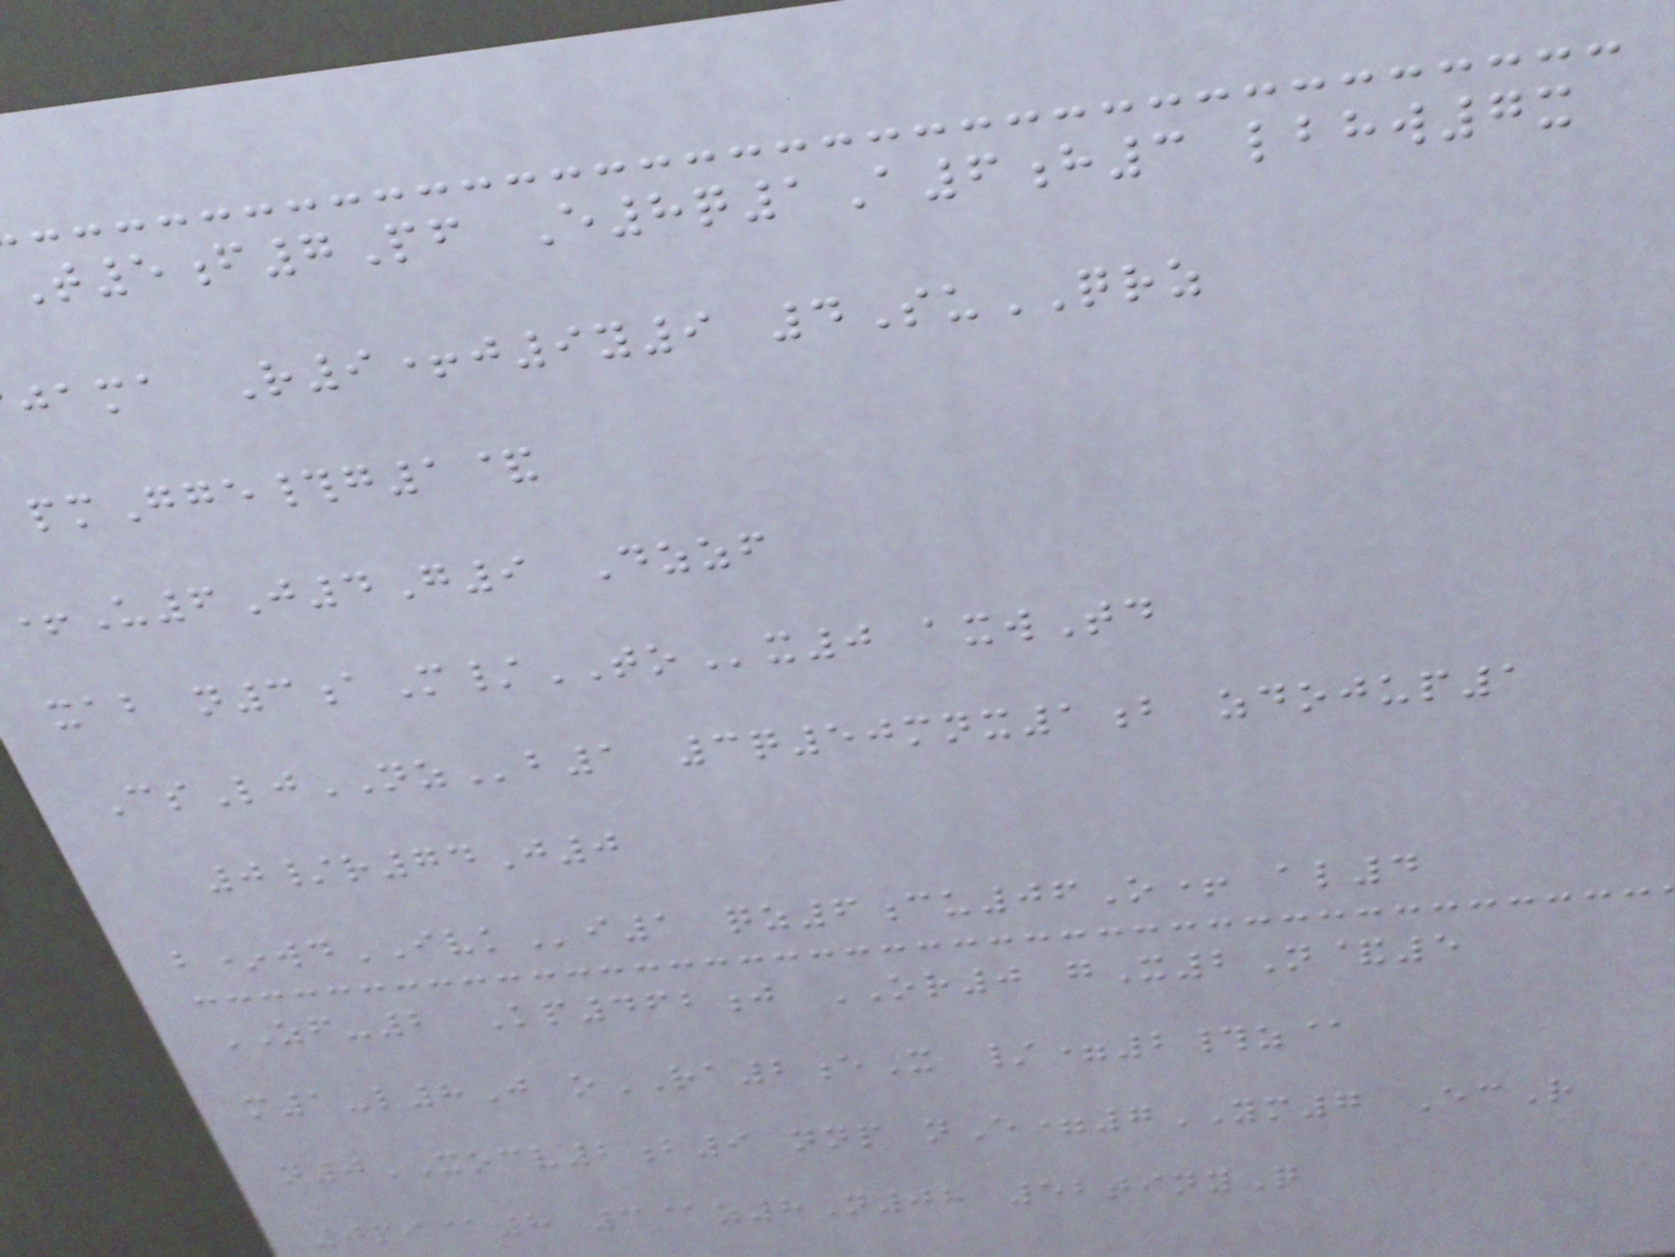T5f7Pf E8q1A6h3 lbhw7x
jama R9+j9y9 4SuQRZ
pmGge#g1&
U6J4G9 Dzzf
xab n3aM/TOx0 axwTd
CsLjNZb1 3q50mnx1b zdojup1
0/r74J0
b*wdIVKi1 qz6cu06O+ al4
ZF-2 Kp462j OR0 gX2N&5
m1-l8J oRA2eX /=2#z@
n0XOCV2b9 nnp nE=7YM7 EcR
0pi@8 3@z8N08 52tinyQ
